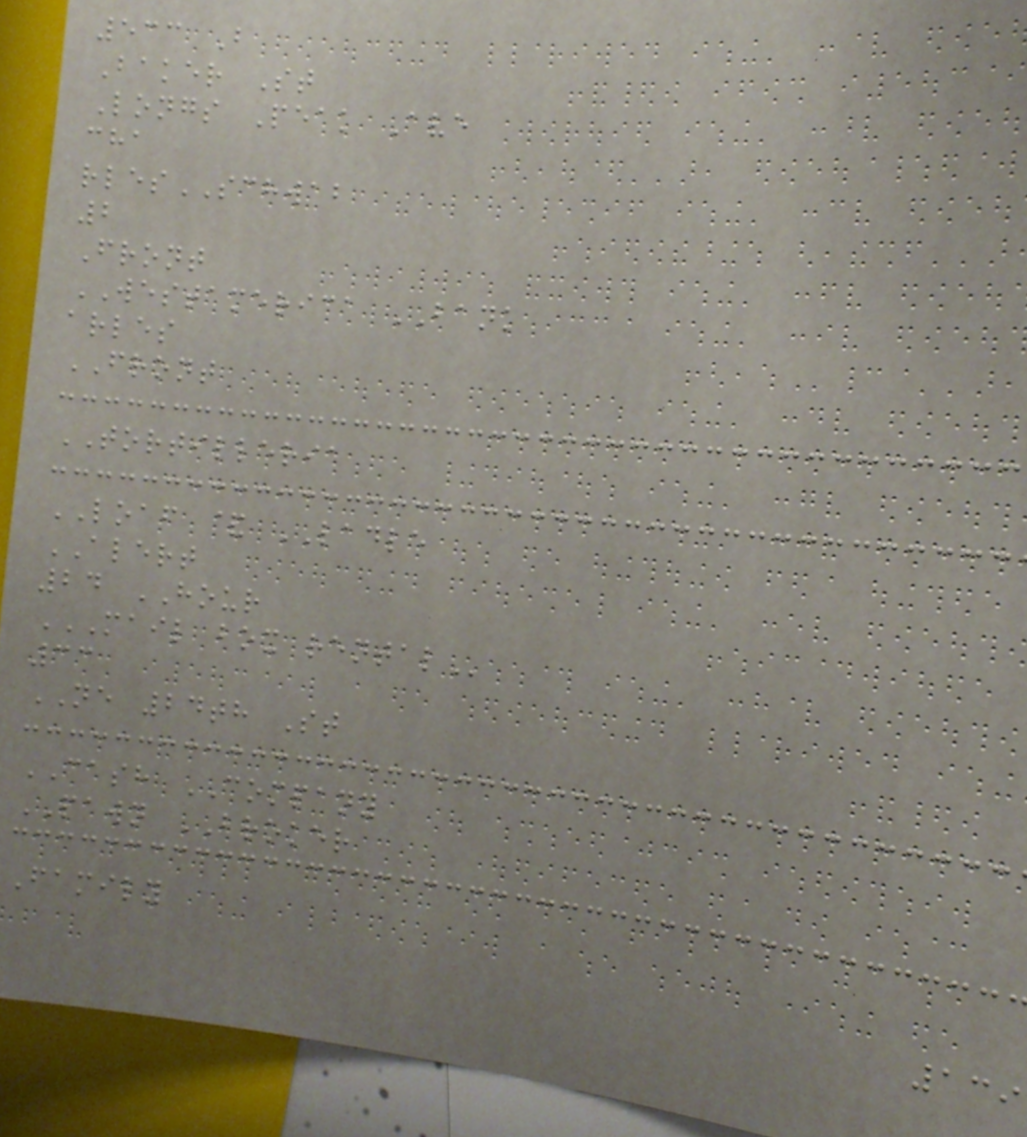533 B
Baker St
Longs Peak Ave
cha
rlesSCHWAB
2
Front
WESTAMERICA BANK
arles
FRONT
TORTILLERIA
LOAF & LADLE
ALERT
24 HOUR
MAIL BOX RENTAL
33
NE 24th St
CASH COMPANY
PAWN BROKER
Family
139
